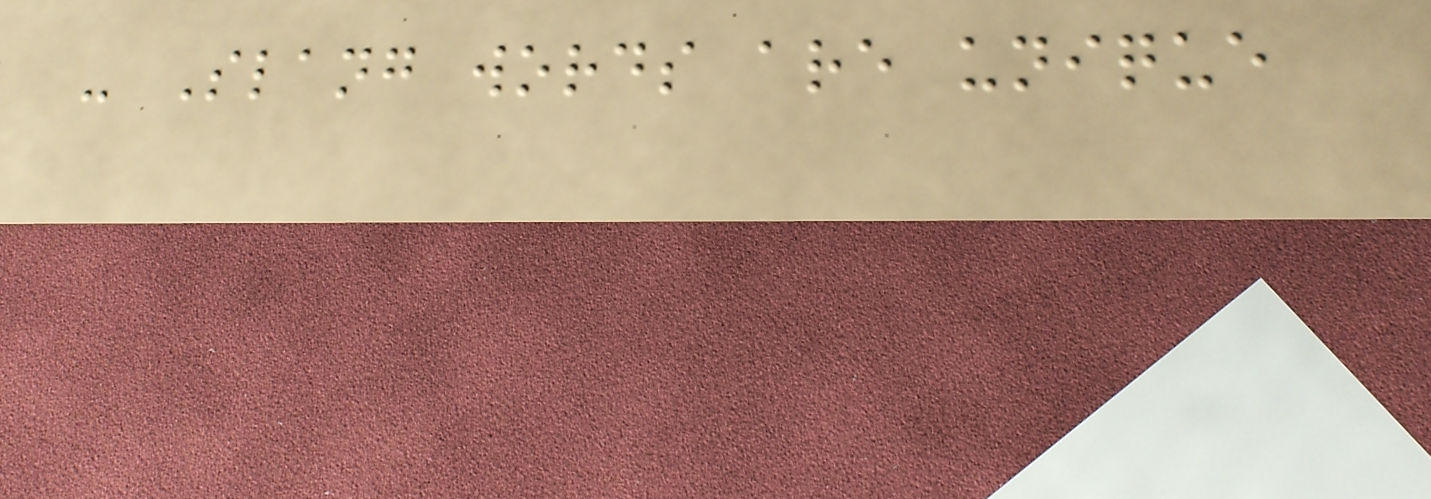- Slang words are unique
